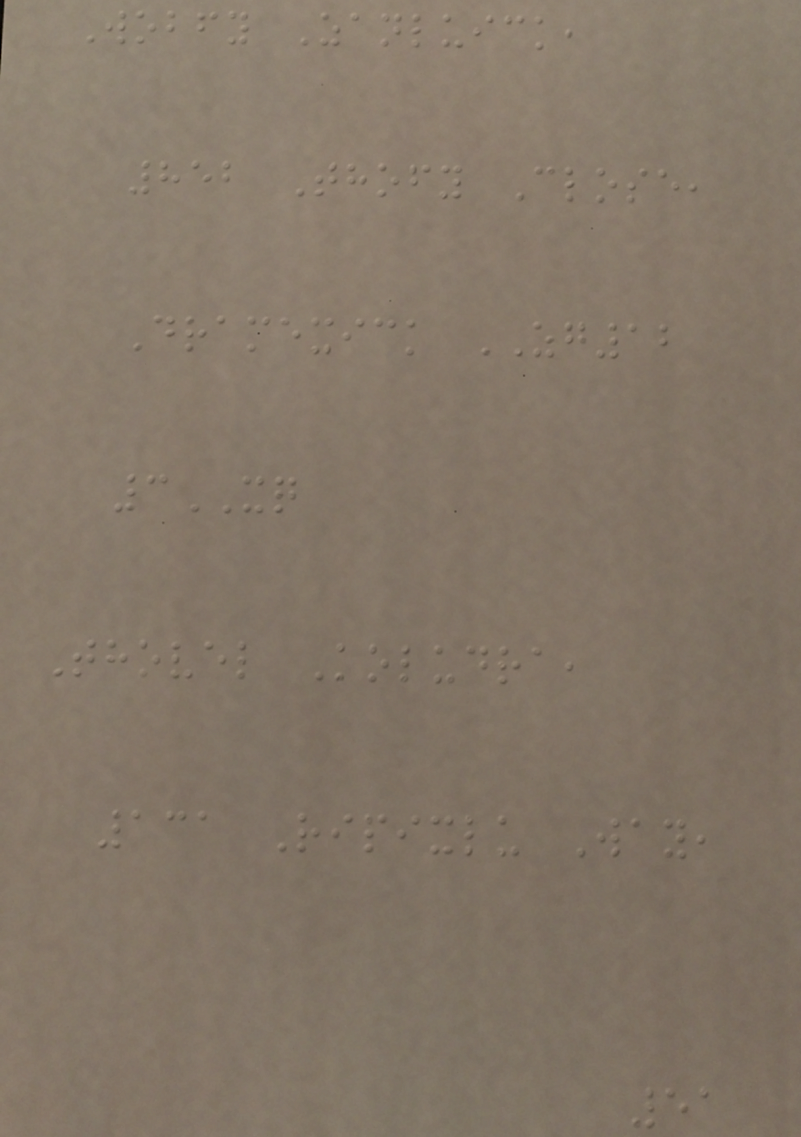Wobfy Zanluick,
852 Thofy Close,
Dramexick ZG12
3XQ
Thovel Koludra,
131 Ripixlu Way,
51
